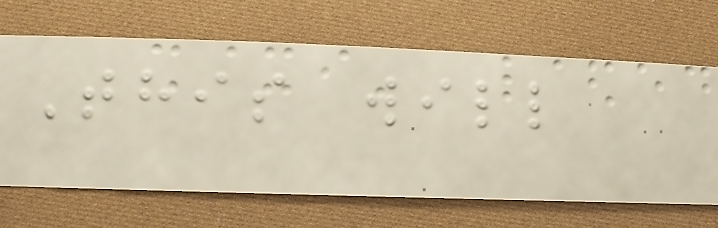This will
